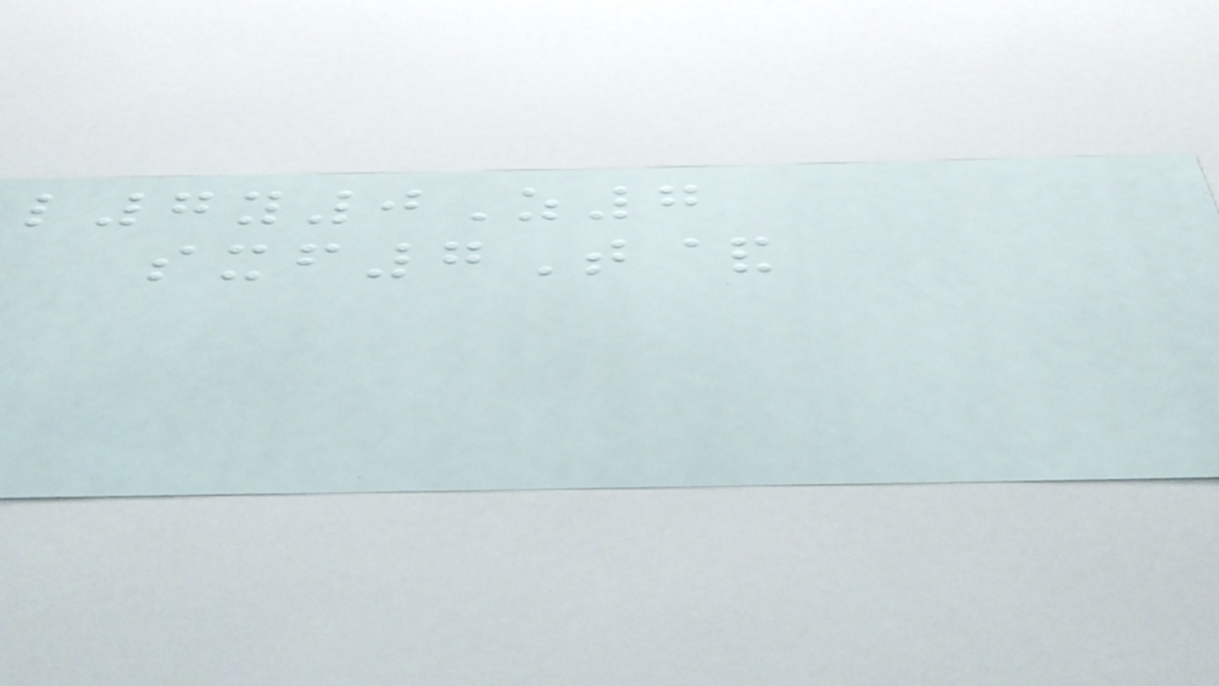l7y0Z7
sxf7T&
